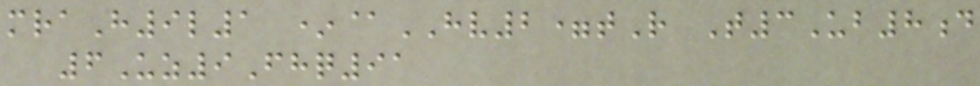mraH9l1 *@HV2=tR T3Ub8d
6Uz9Fhq91
